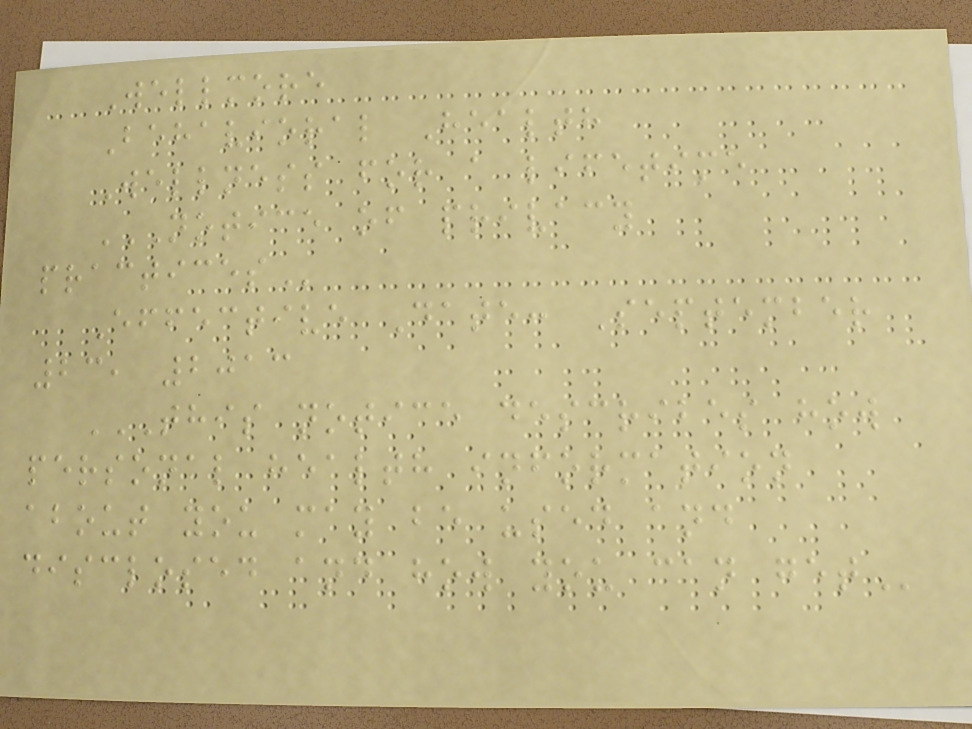Wellmore
Behavioral Health
Wellness for a lifetime
NOTICE OF PRIVACY
PRACTICES
Effective Date: September
23, 2013
THIS NOTICE DESCRIBES HOW
PERSONAL HEALTH INFORMATION
ABOUT YOU MAY BE USED AND
DISCLOSED AND HOW YOU CAN GET
